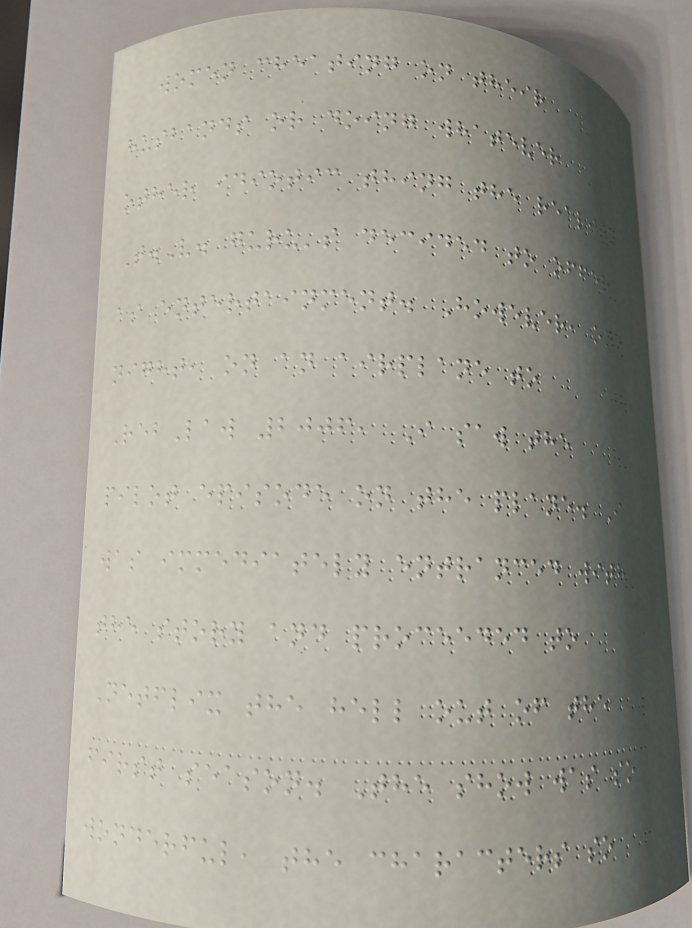women cheating on their
husbands or doing whatever
other idiotic thing the reality
T.V. guru's decided to offer
as entertainment. However, one
night, on an airplane to
RebLaw 2006, I saw the
pilot episode on the plane. I
was immediately entranced with
the story and proceeded to
Netflix the hell out of the
first season. The show was so
wonderful, the characters so
